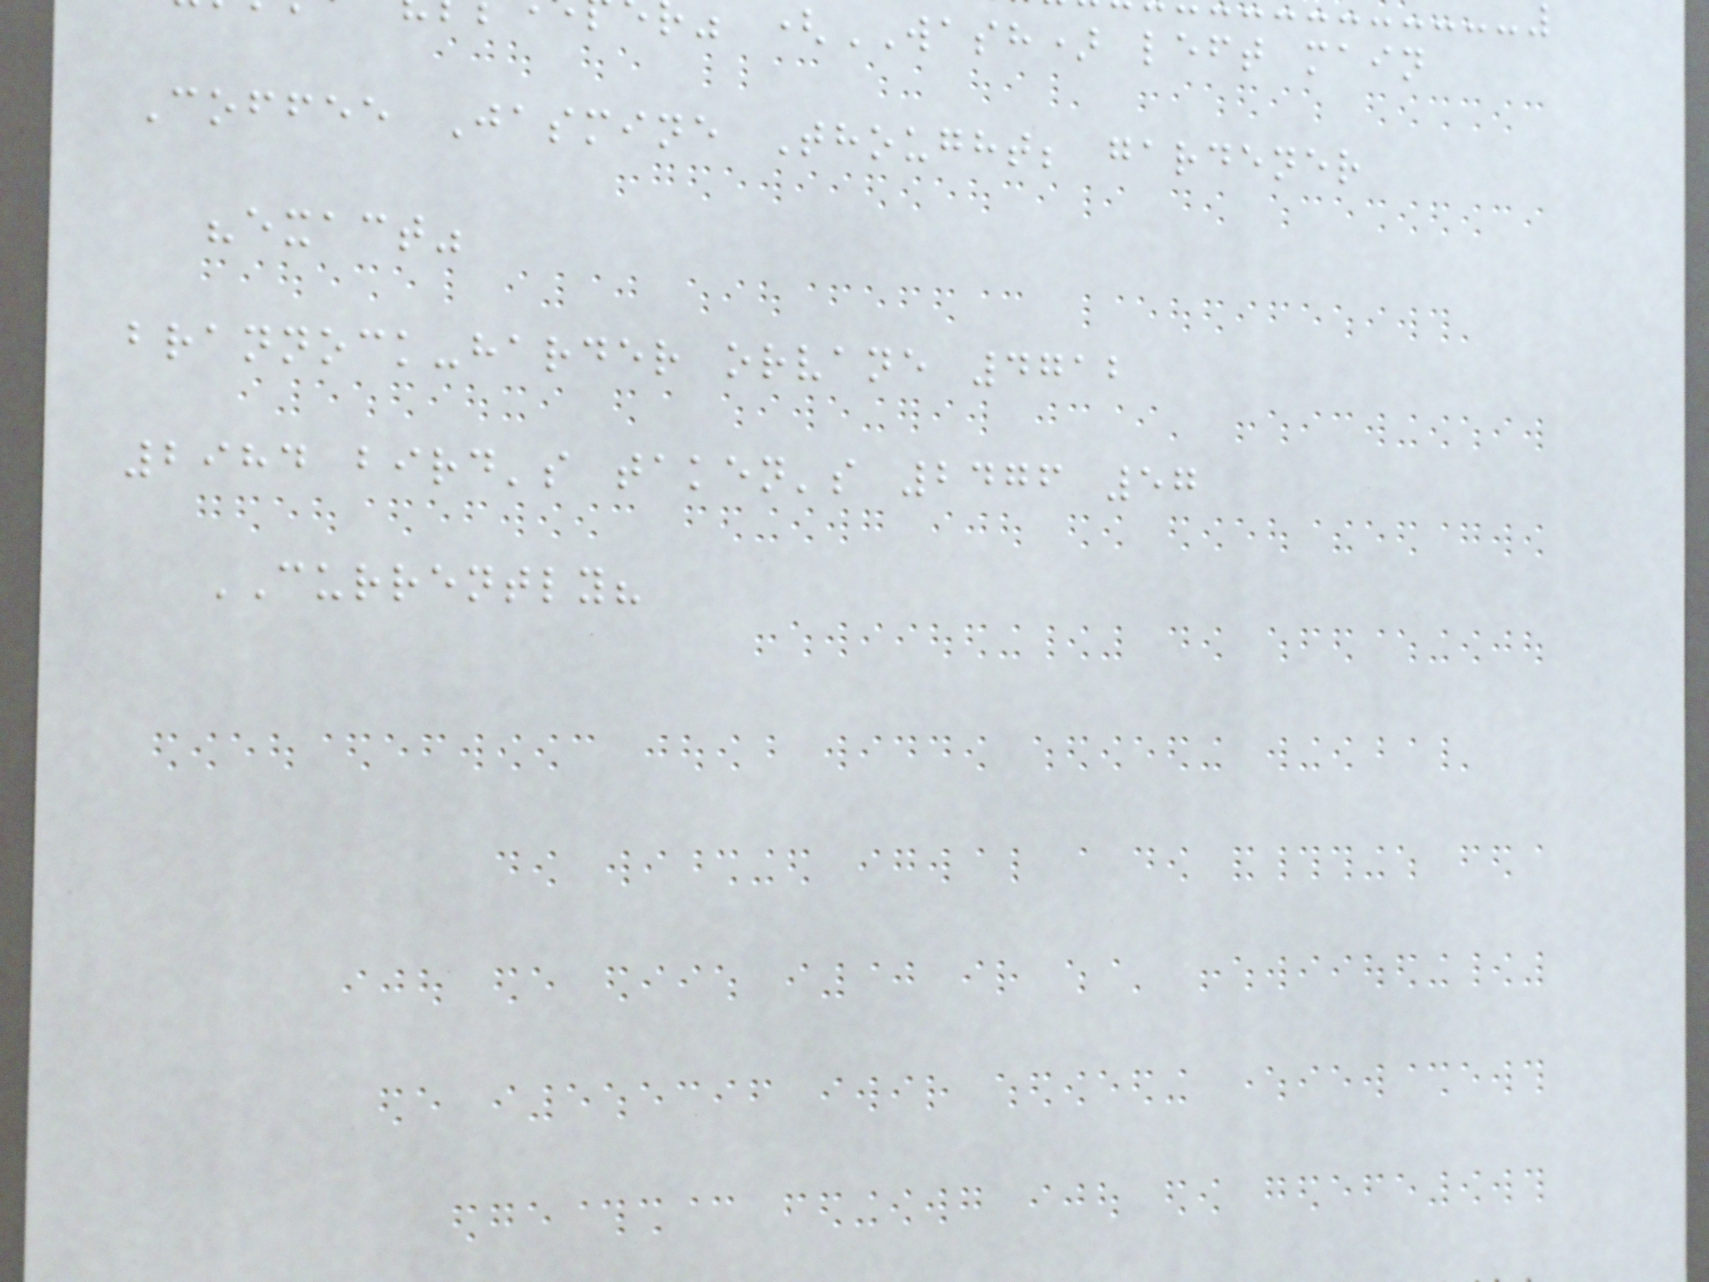(WASH) left main
Coffee Jasmine Thought; gardener
"exact"
brannock-harder orvane 4712
2984 bird's taken's 2476 57
CURRENTLY?
